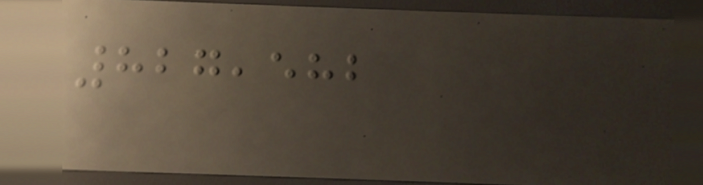827,582
